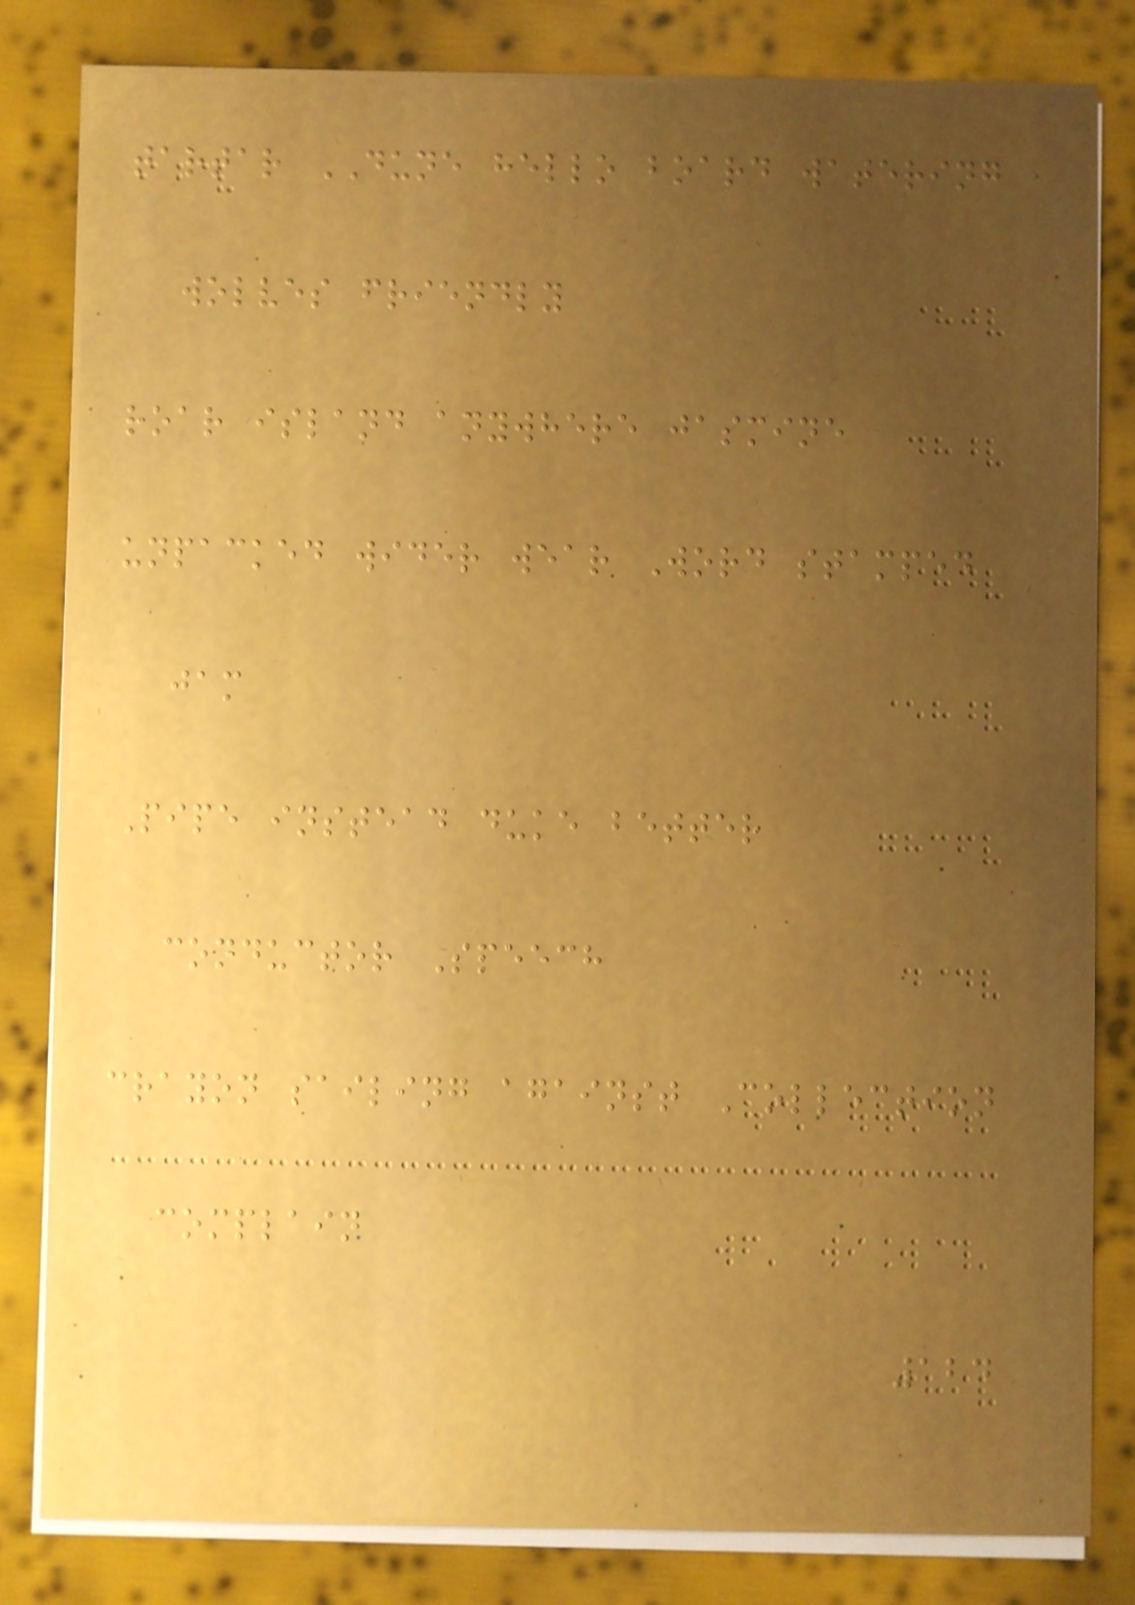tartar DUNE hello board watering
wolves friendly
roar island anywhere jasmine
unpacked wider wear Word stamped
jam
Pipe instead duke better
conductor Speech
crayon sailing against Collection
complain
124
